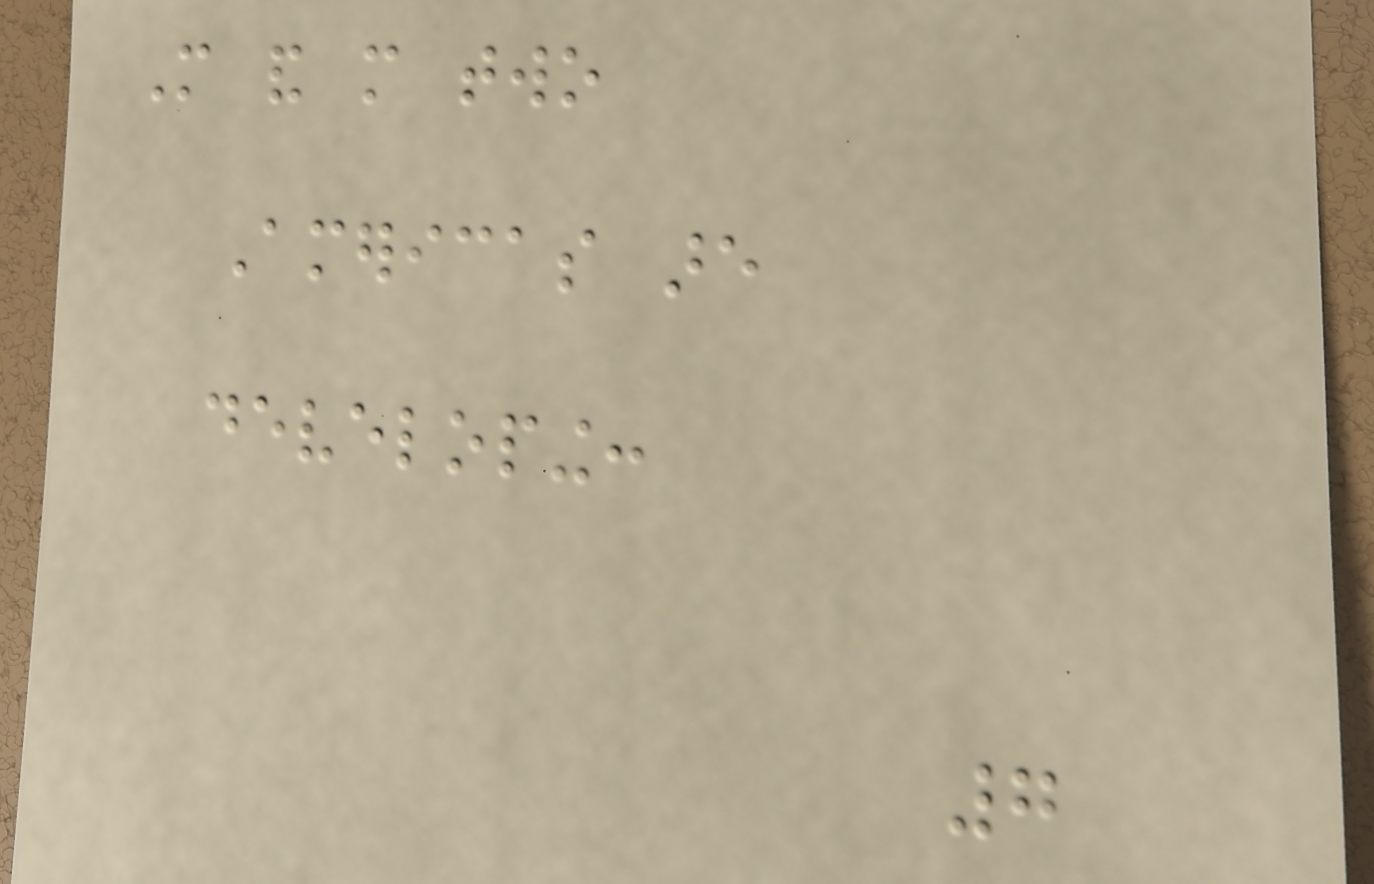More and more two
Americas are
developing:
7
